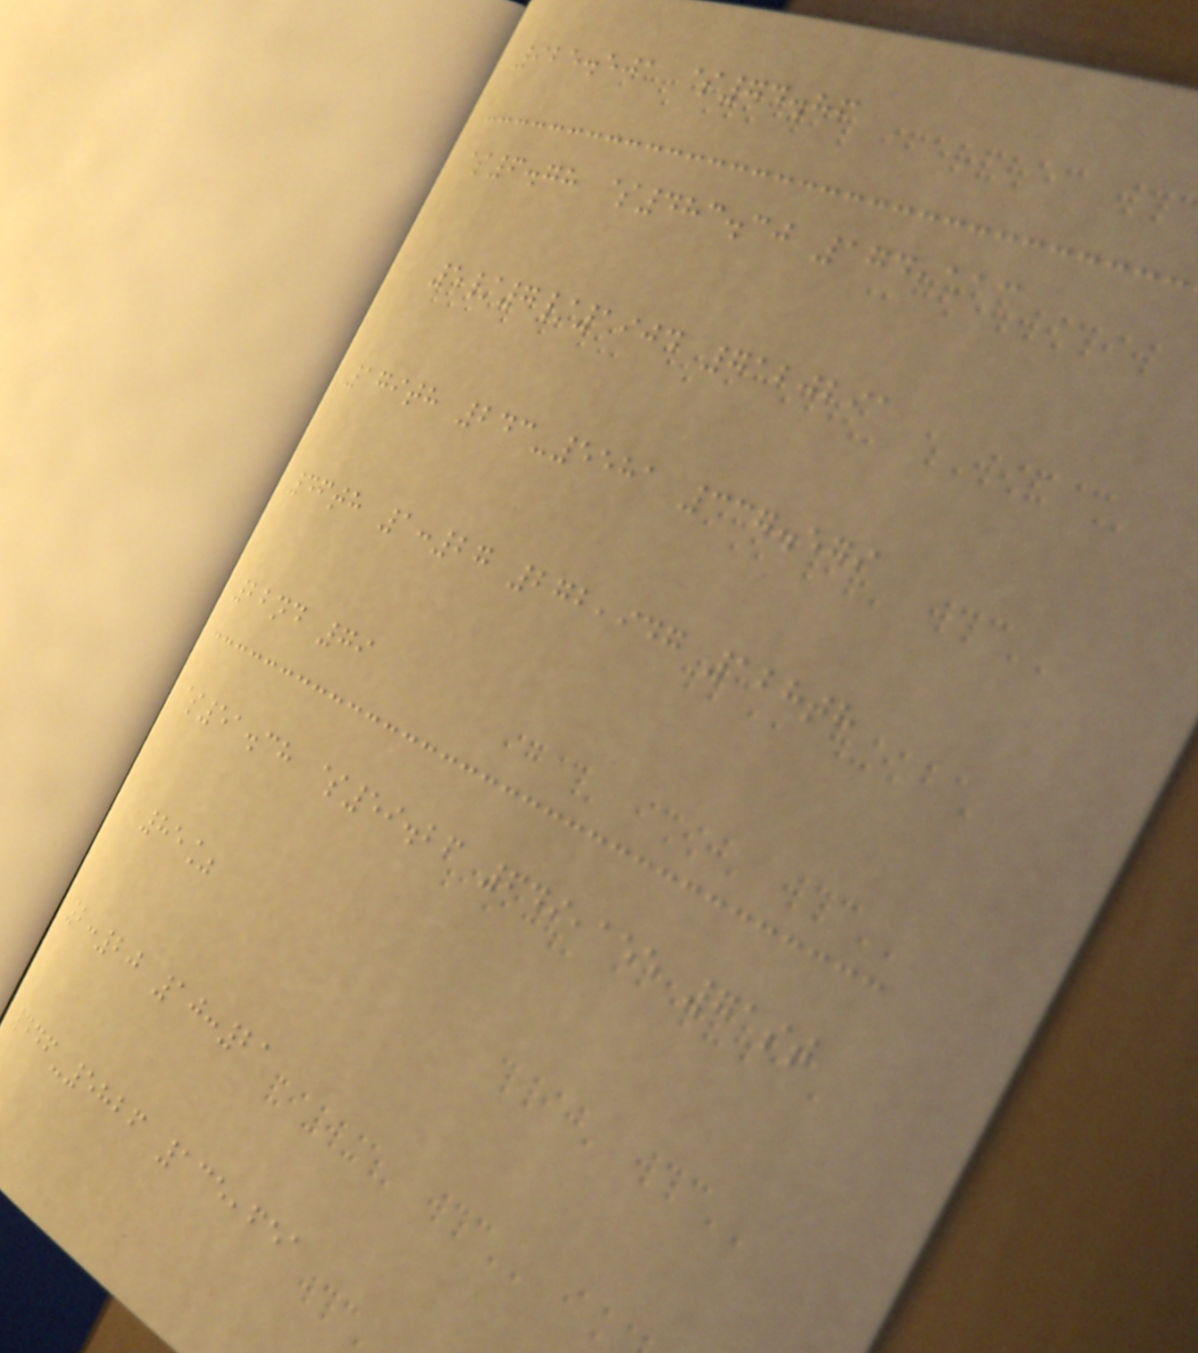925.501 $74.86
$6.78 $483.30 174,113
5/7/1904 7120291
179th 243-5581 337.579
46th 1:27 272,947 128th
22nd 79
$51.38 $59.26 649,155 71st
85%
2:20 10:21
446-5826 135,651
